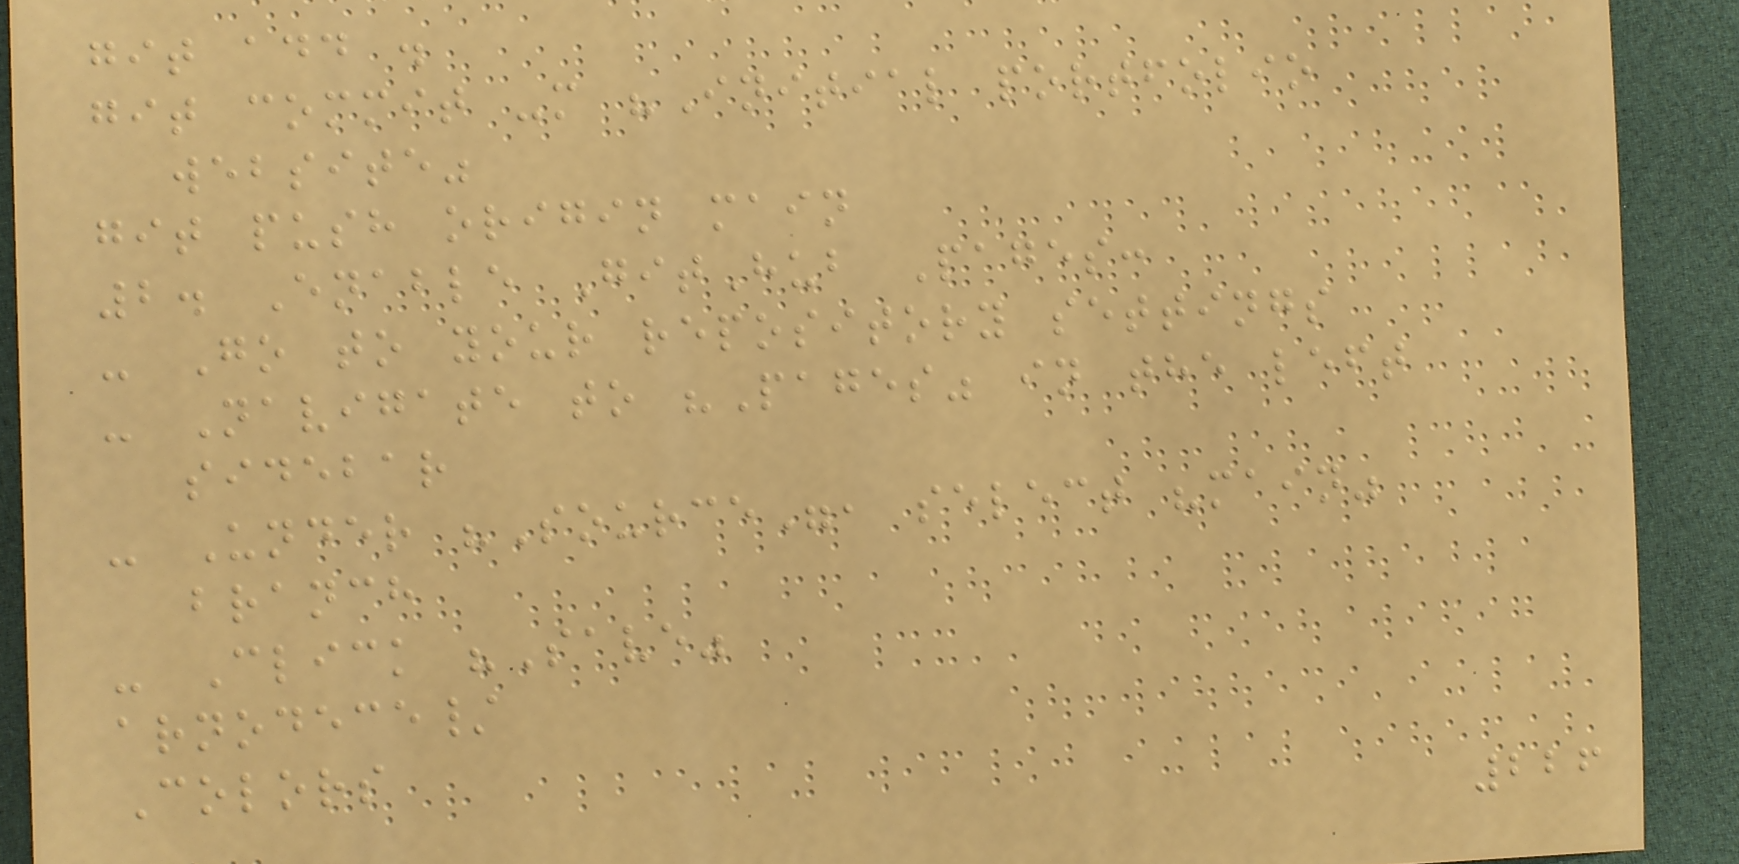git add .
git commit -m "Initial portfolio
website"
git push origin main
2. Enable GitHub Pages:
- Go to your repository settings
- Navigate to "Pages" in the left
sidebar
- Under "Source", select "main"
branch
- Click "Save"
arnodece/
Colors
226
